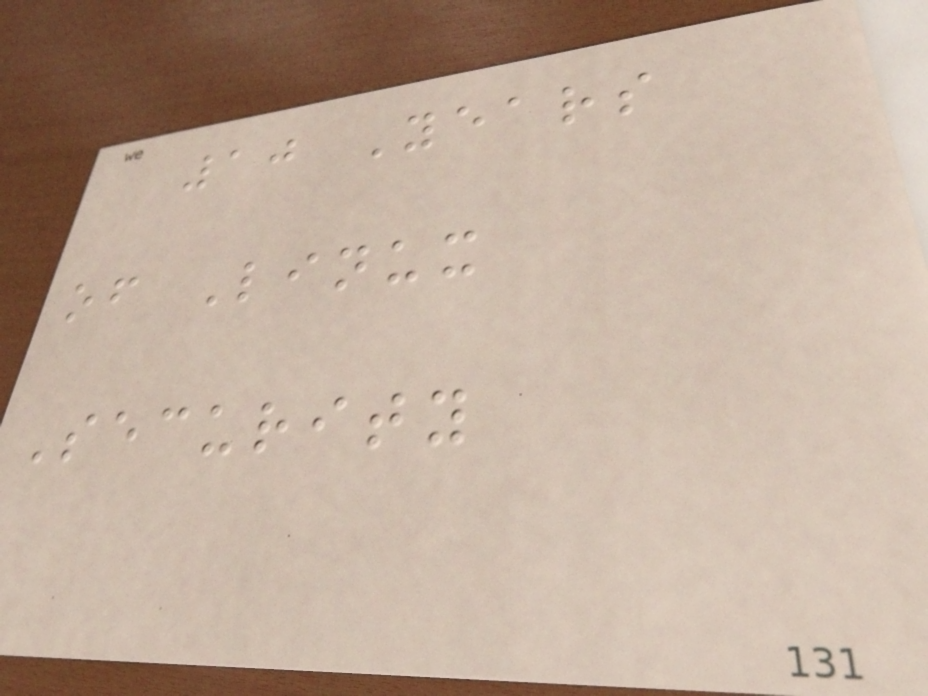10 Years
of Linux
Security
